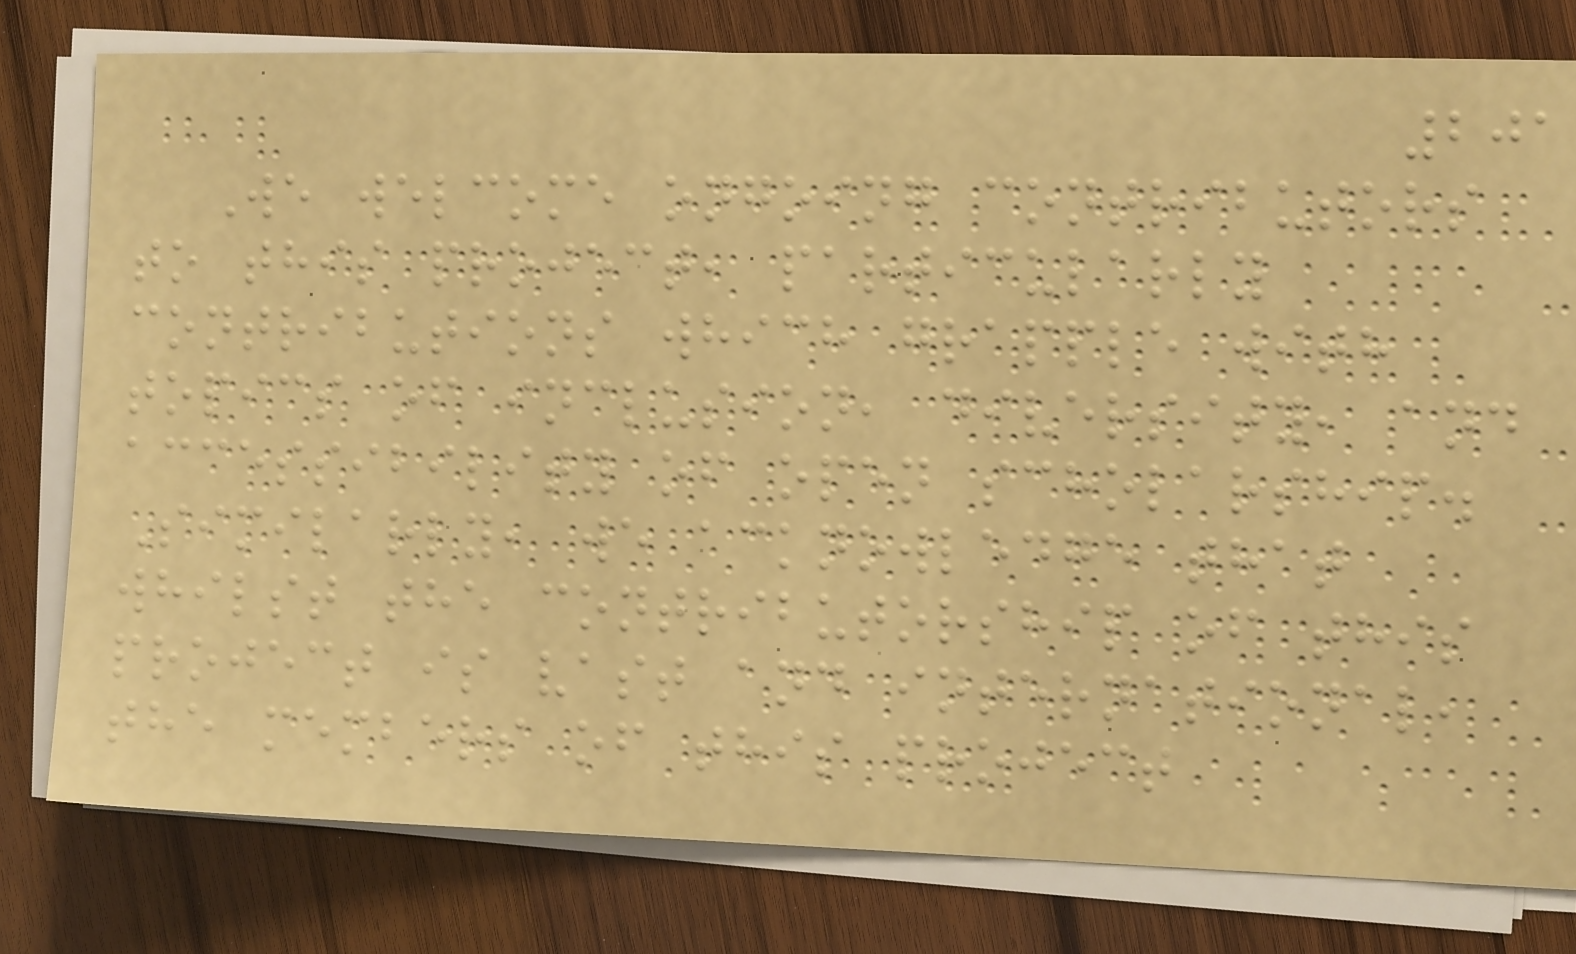201
We welcome ongoing contributors
to this project, particularly
contributions which grapple with
topics of inclusion, diversity, and
accessibility of open scholarship.
Similarly, we acknowledge that
whilst the contributorship of this
project is vast and international,
the members of this project
